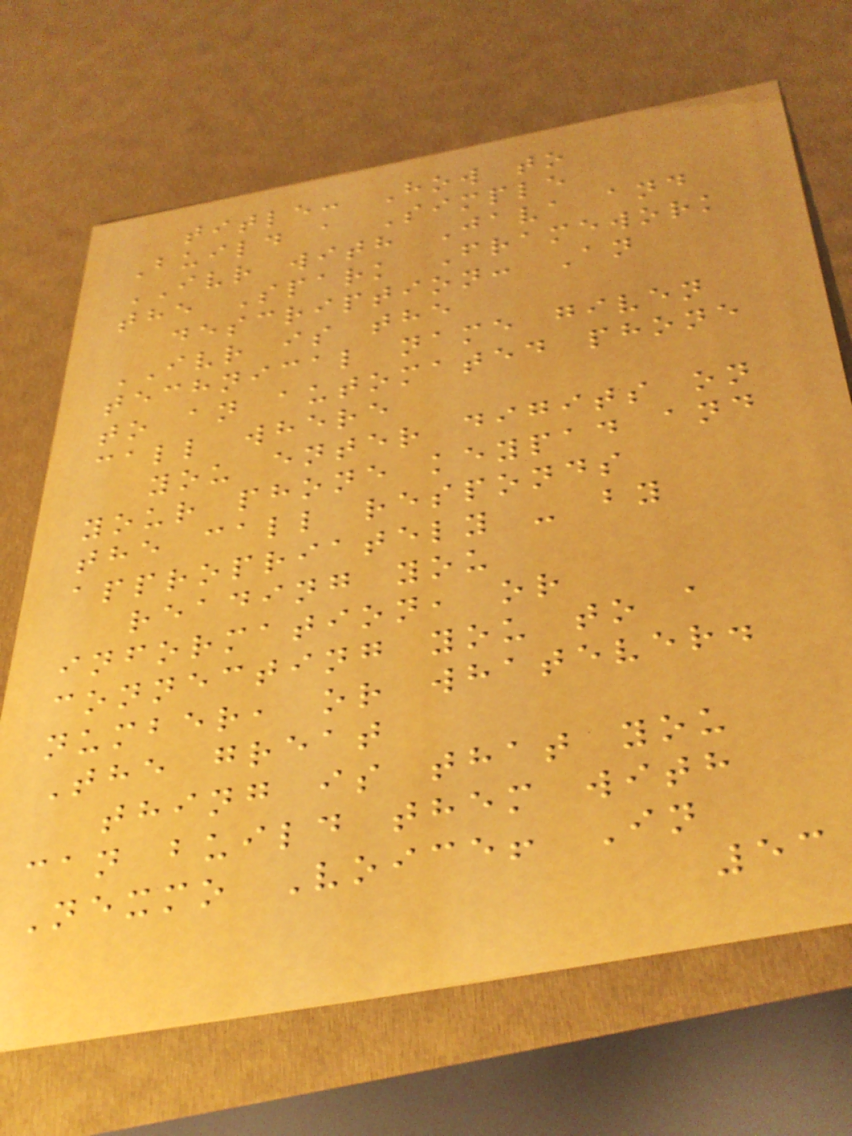title: How to
Build a Simple
IVR with Java and
the Spark Framework
description: An
IVR is the
technical name given
to an automated phone
call where
you enter digits on
your phone keypad and
the call responds
appropriately - by
reading you
information, or
connecting you to a
number, or whatever.
The great
thing is that you
can build them with
Nexmo Voice! In
53
